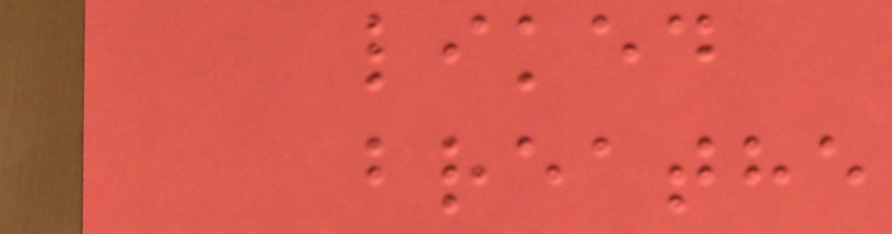liked
breathe
